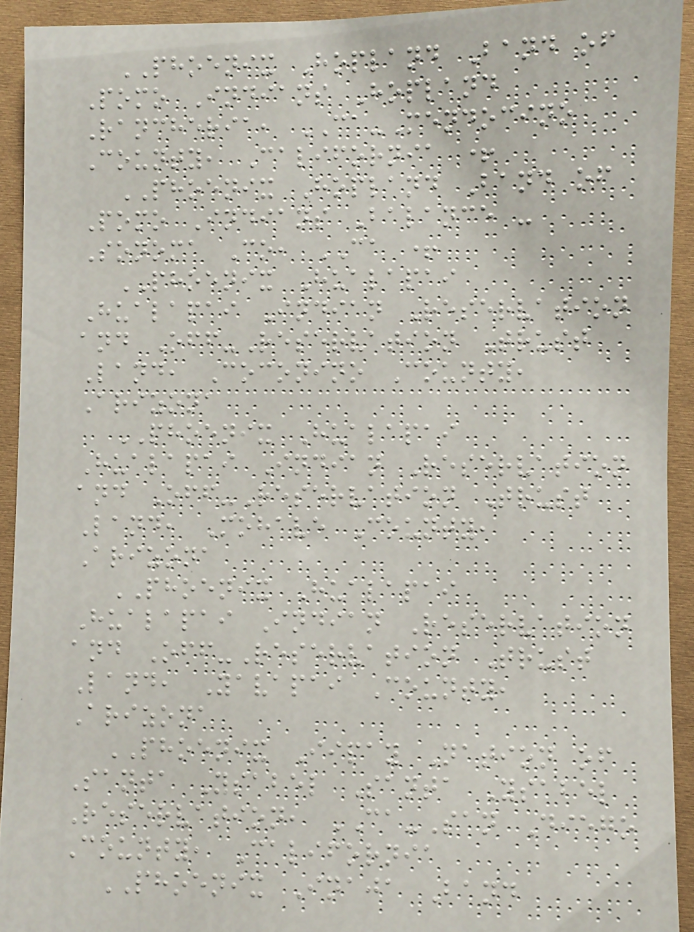PHOENIX Hopland Band of
Pomo Indians Hopland
Rancheria, CA-Mendocino
County, California +
PHOENIX Hopland Band of
Pomo Indians Balance -
Sonoma Co, CA +
PHOENIX Hualapai
Hualapai Indian Reservation
and Off-Reservation Trust
Land, Coconino County,
Arizona
PHOENIX Hualapai
Hualapai Indian Reservation
and Off-Reservation Trust
Land, Mohave County,
Arizona
PHOENIX Hualapai
Hualapai Indian Reservation
and Off-Reservation Trust
Land, Yavapai County,
Arizona
PHOENIX Iipay Nation of
Santa Ysabel Santa Ysabel
Reservation, CA-San Diego
County, California
PHOENIX Inaja Band
